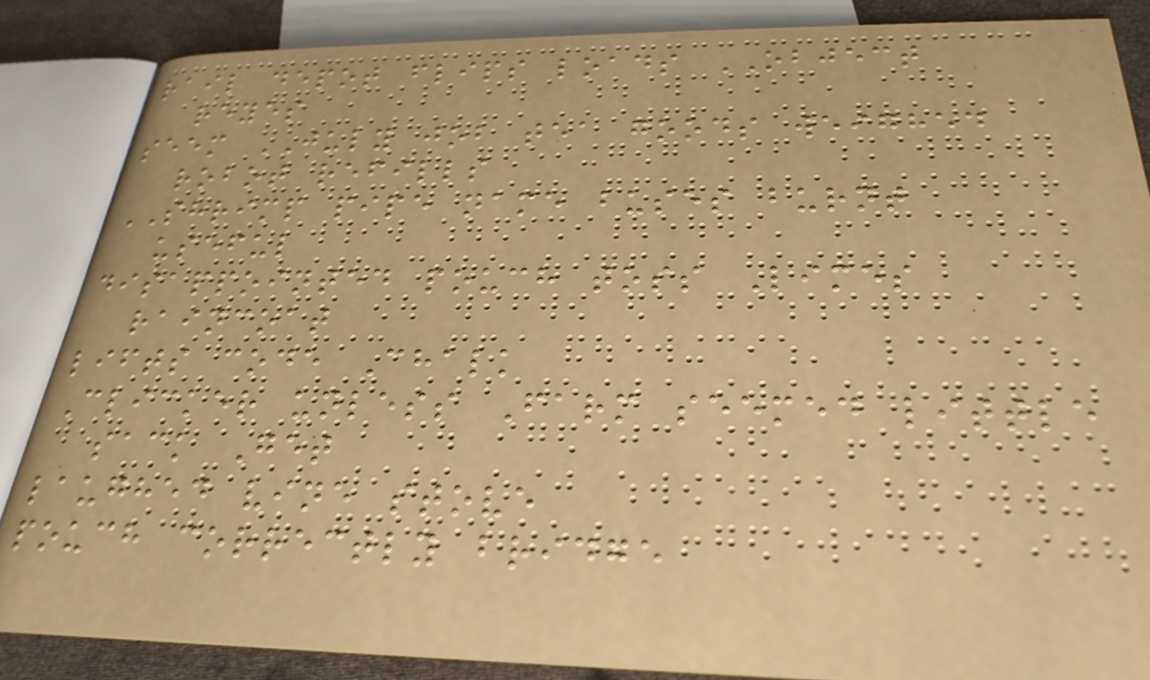rail depot flips loads OBJECT
reyes
seem JULY job tea goods weighed
robot refills
SHRIMP pipe name buses burnt
useful
disappointed pouch toss Limes
raincoat
lifts code Chalk
Clicker unless Farm seemed little
sack Get
laughed vine stove
pouch correctly bridge
